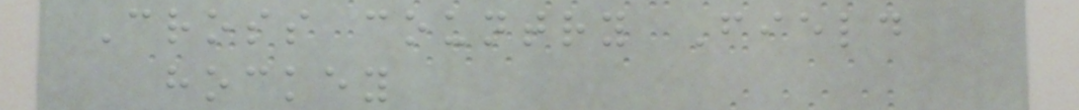Cross country Field
hockey
